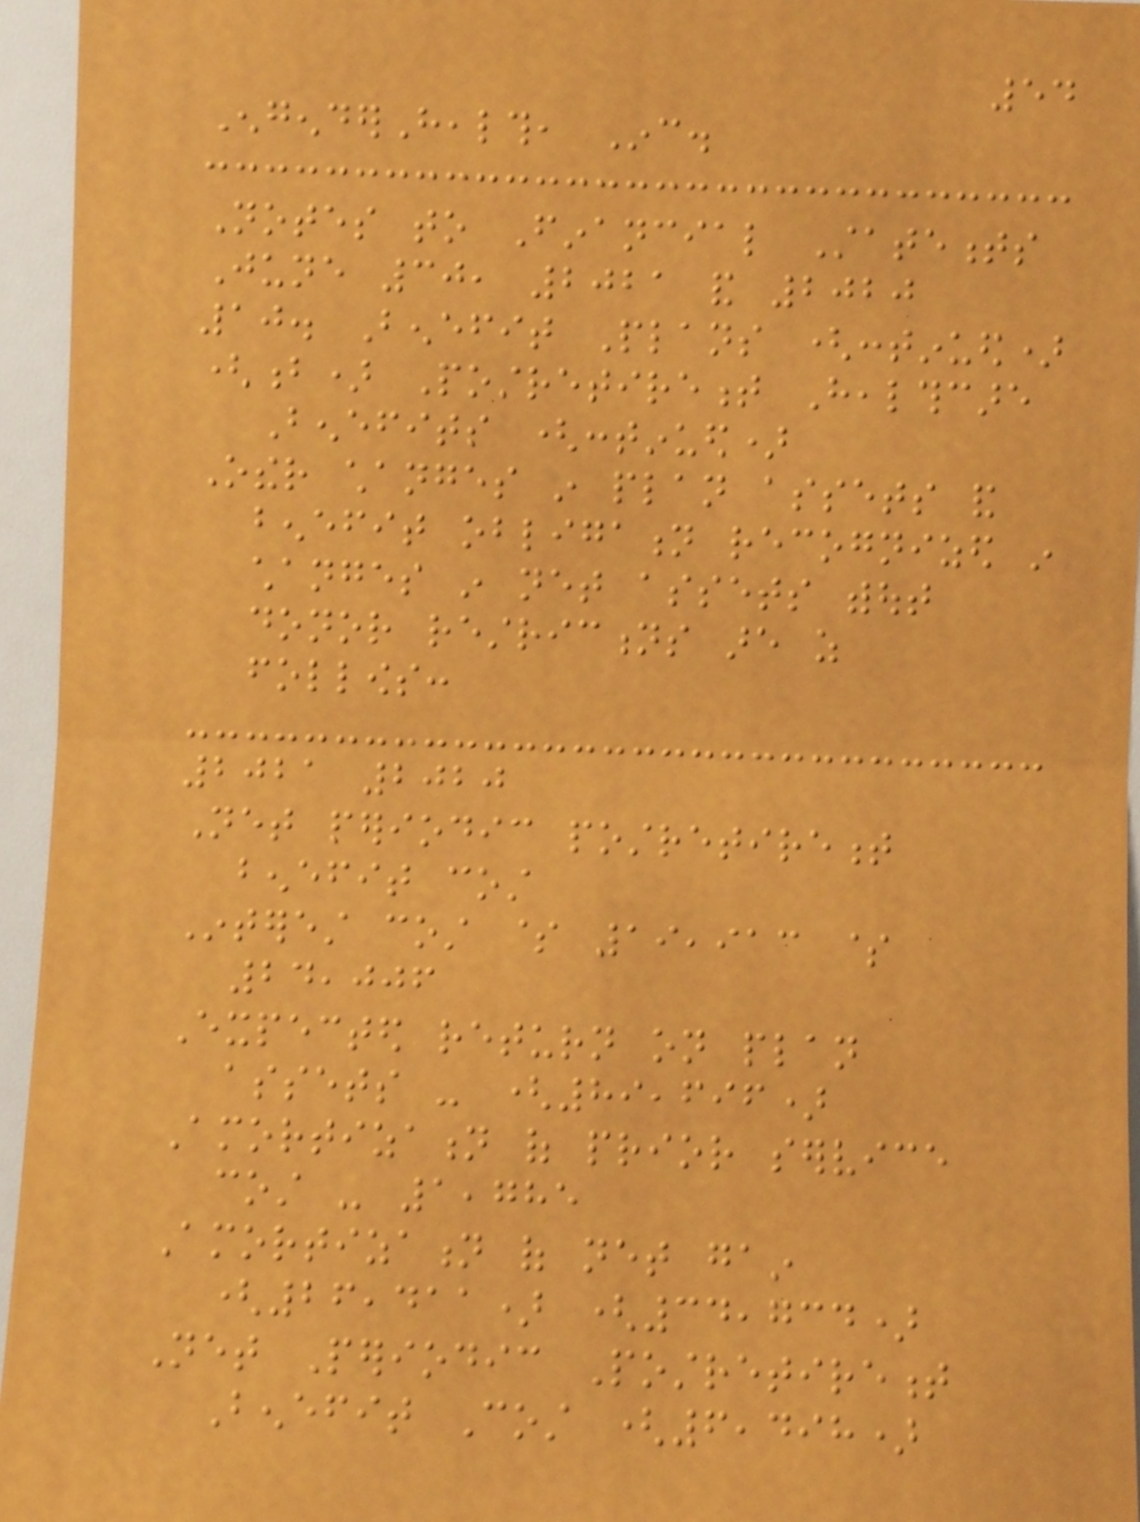54
EngenderHealth, Inc.
Notes to Financial Statements
June 30, 2021 and 2020
10. Benefit Plans (continued)
(b) Postretirement Healthcare
Benefits (continued)
Other changes in plan assets and
benefit obligation recognized in
changes in net assets without
donor restrictions are as
follows:
2021 2020
Net periodic postretirement
benefit cost
Interest cost $ 19,913 $
24,006
Expected return on plan
assets - (89,696)
Amortization of prior service
cost - 1,785
Amortization of net gain
(26,411) (34,734)
Net Periodic Postretirement
Benefit Cost (6,498)
